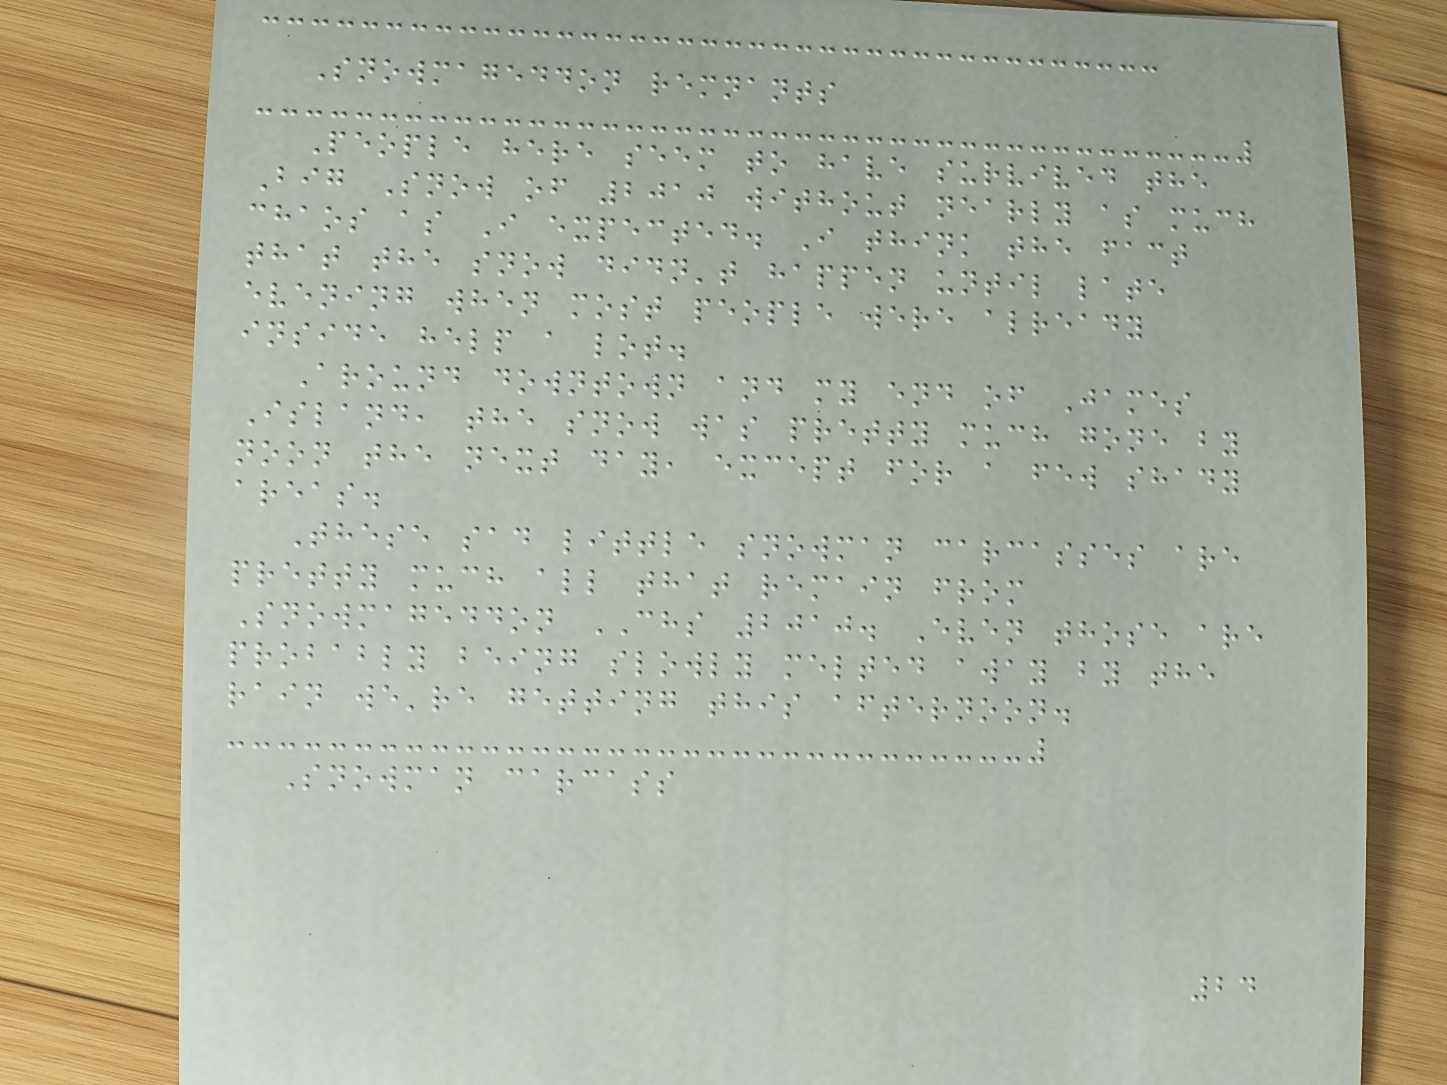Snowmageddon remnants
People here seem to have survived the
Big Snow of 2010 without nearly as much
chaos as I expected. I think the fact
that the snow didn't happen until late
evening when most people were already
inside help a lot.
Around downtown and my end of James
Island, the snow was pretty much gone by
noon the next day, except for a few shady
areas.
These sad little snowman carcasses are
pretty much all that remain from
Snowmageddon CHS 2010. Even those are
probably being slowly melted away by the
rain we're getting this afternoon.
Snowman carcass
24
